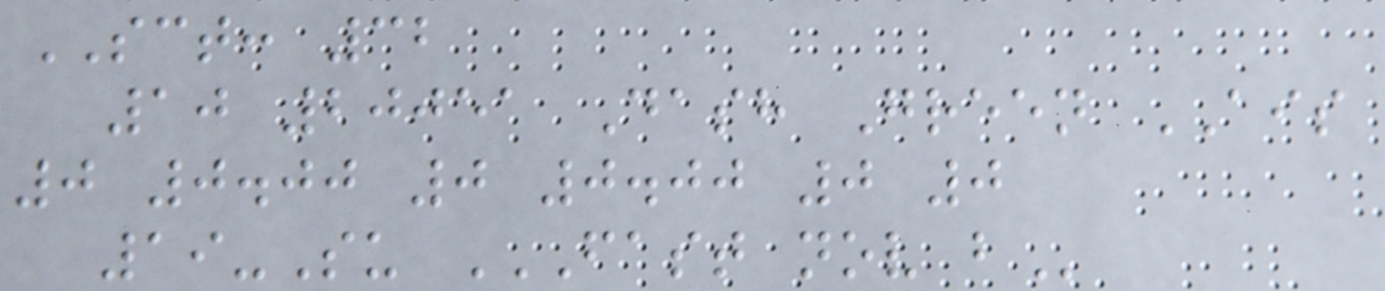SCT: 32
10 20051 Dash Green AIS
0 0.00 0 0.00 0 0
19-Su FAST NOV B
